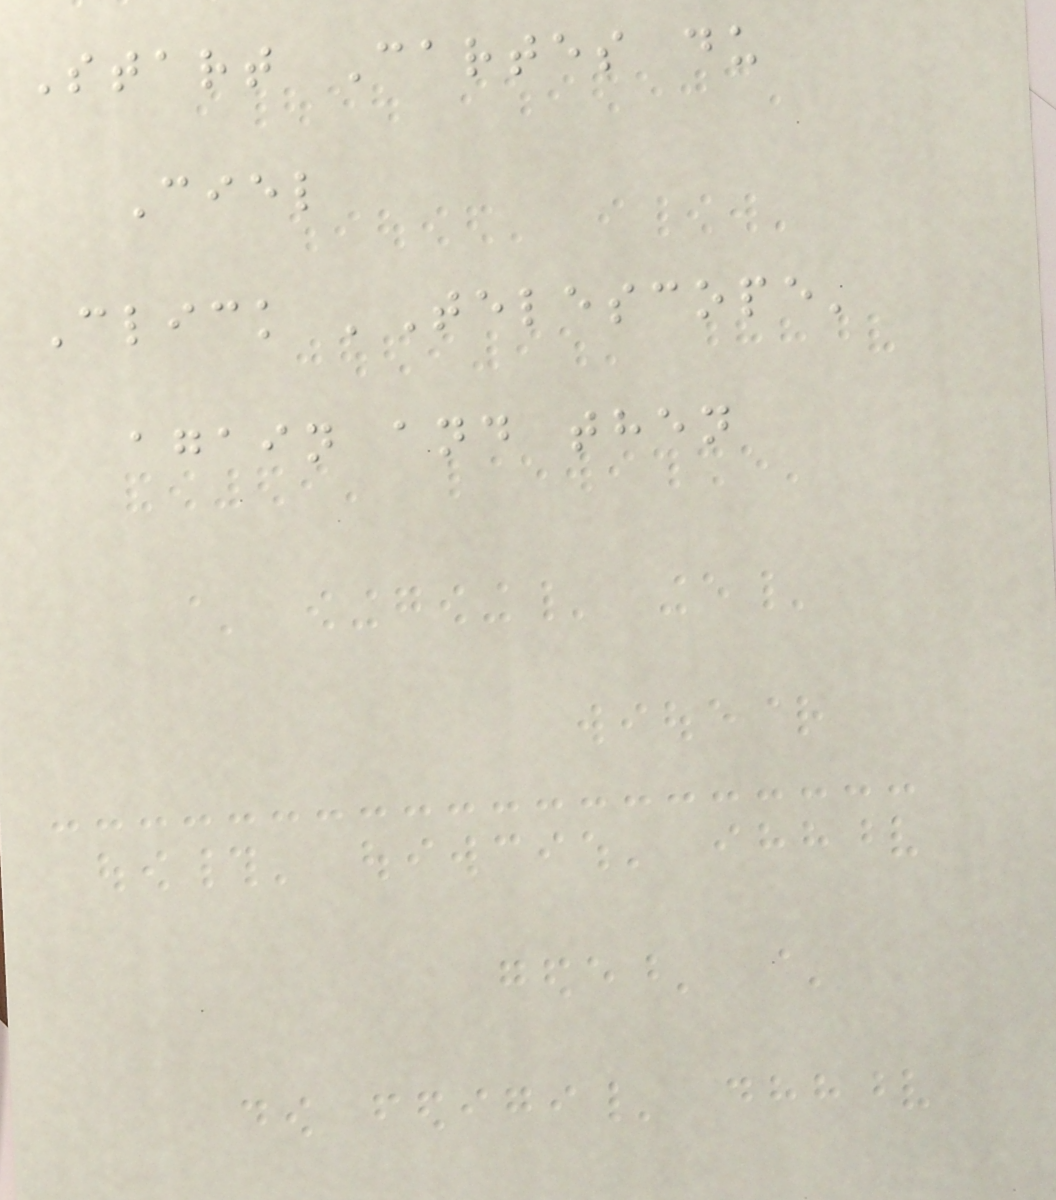Start Cartes du
Ciel
Click 'Telescope'
again and then
